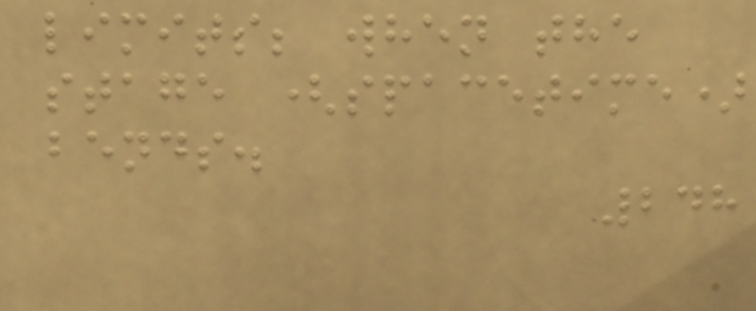limits; when the
stage (spacetime)
bends.
248
